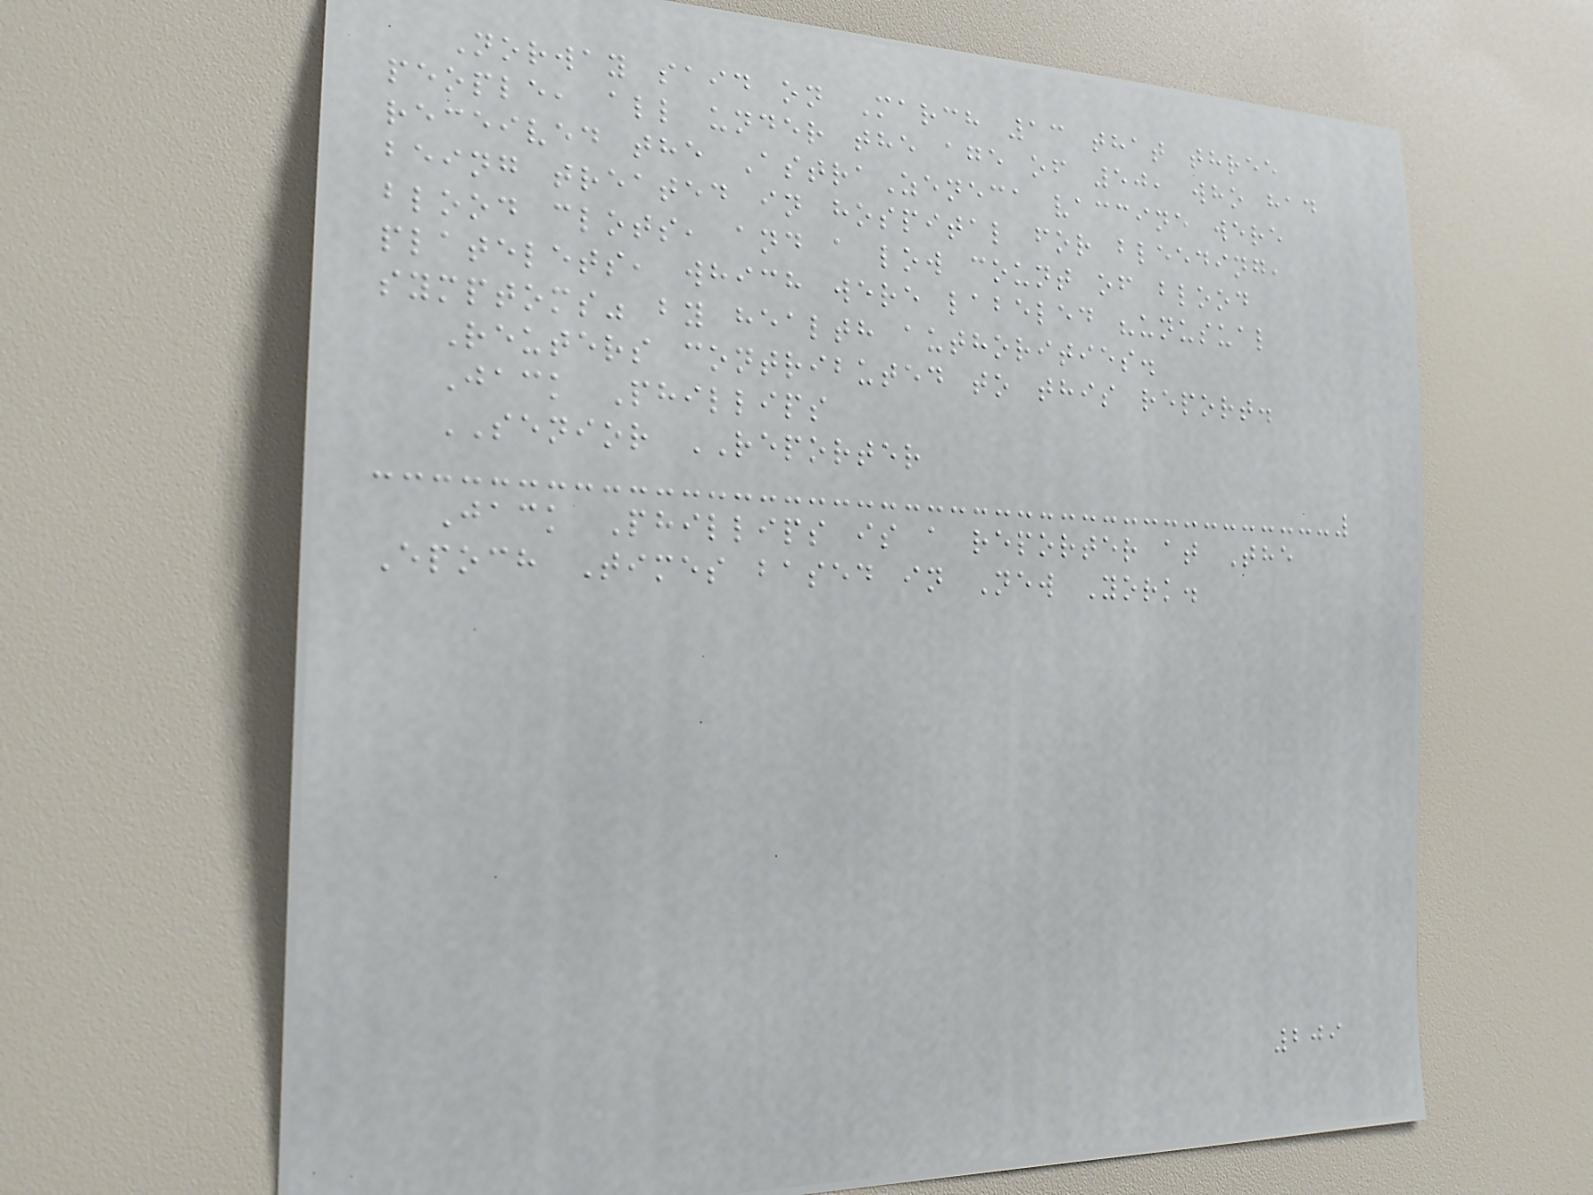Norway said on March 13 that three
people, all under the age of 50, who had
received the AstraZeneca vaccine were
being treated in hospital for bleeding,
blood clots, and a low count of blood
platelets, which were labeled "unusual
symptoms" by health authorities.
Reuters contributed to this report.
Jack Phillips
SENIOR REPORTER
Jack Phillips is a reporter at The
Epoch Times based in New York.
209
